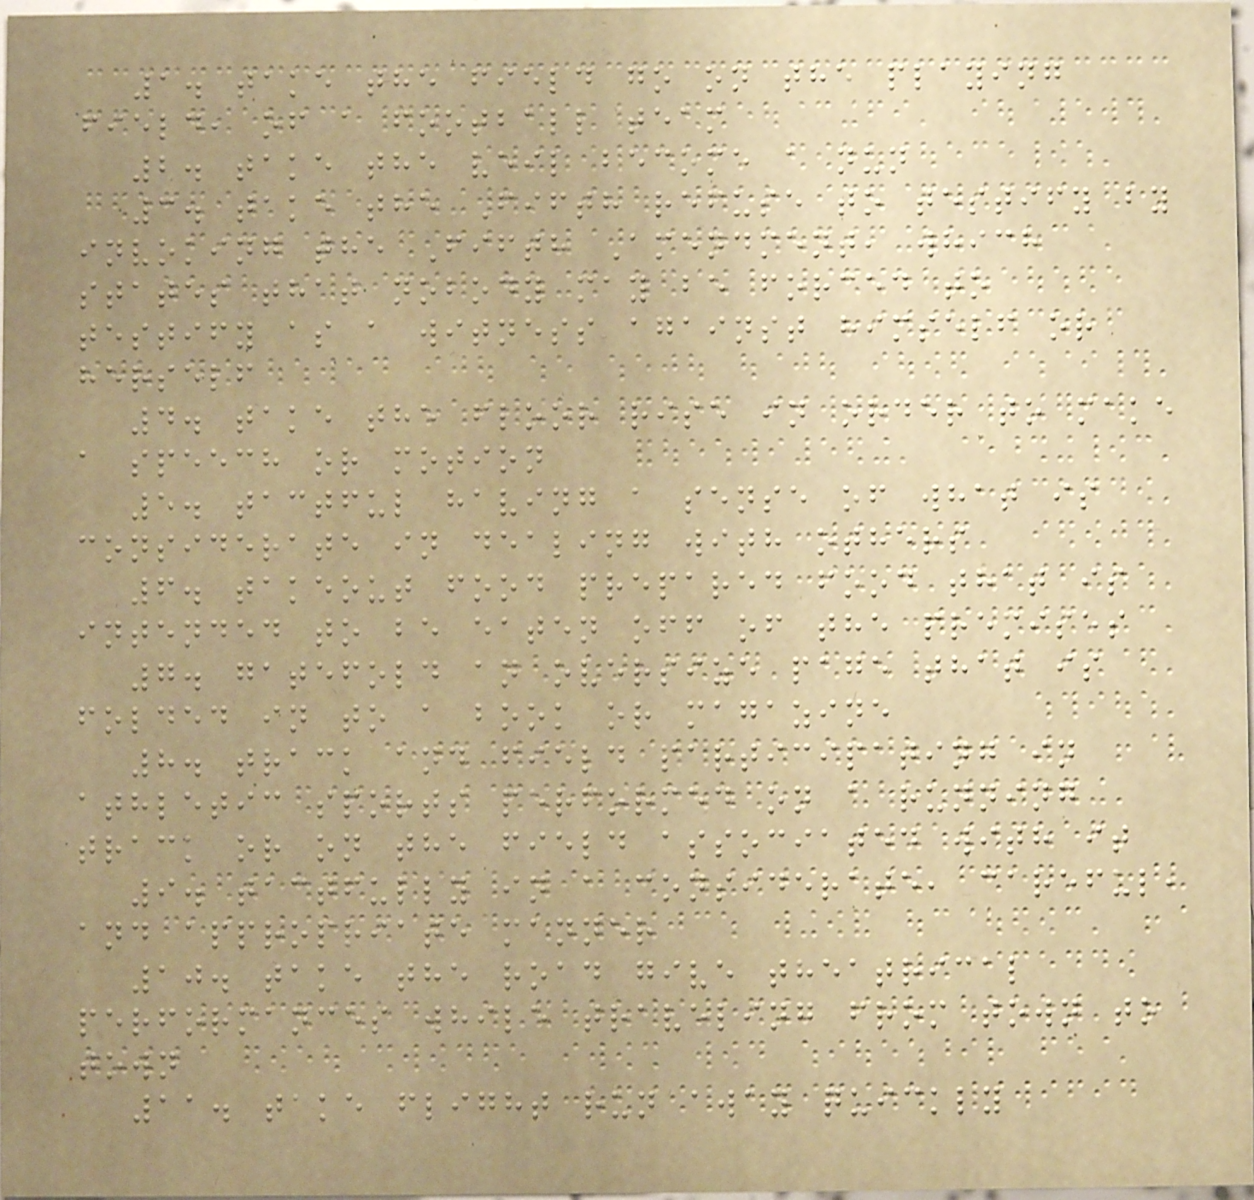1. take the field go on the playing
field, of a football team
2. take the veil become a nun
3. take the Fifth refuse to testify by
invoking the Fifth Amendment, which
states that nobody may be forced to
testify as a witness against himself or
herself
4. take the floor rise in order to make
a speech or motion
5. tactful having a sense of what is
considerate in dealing with others
6. takeout food prepared food that is
intended to be eaten off of the premises
7. gatefold an oversize page that is
folded in to a book or magazine
8. track and field participating in
athletic sports performed on a running
track or on the field associated with it
9. tactfully in a considerate, careful,
and appropriate manner
10. take the road give theatrical
performances while traveling from town to
town
11. take flight run away quickly
